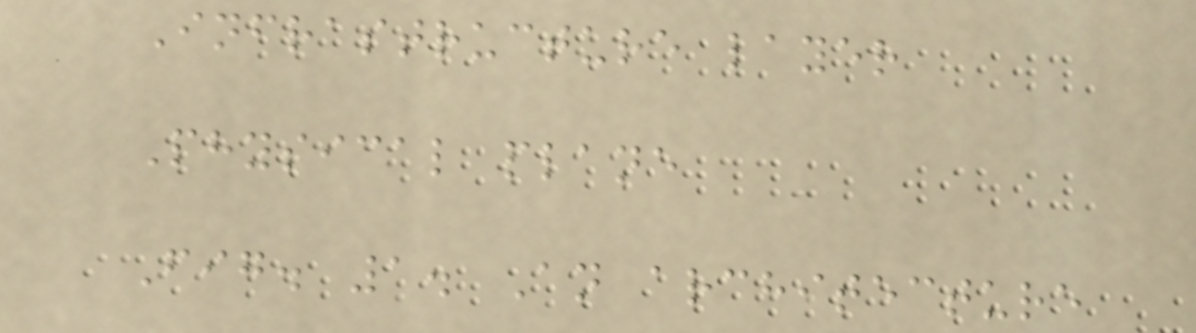Infrastructure layer
Physical plane
Fig. 1. An architecture
